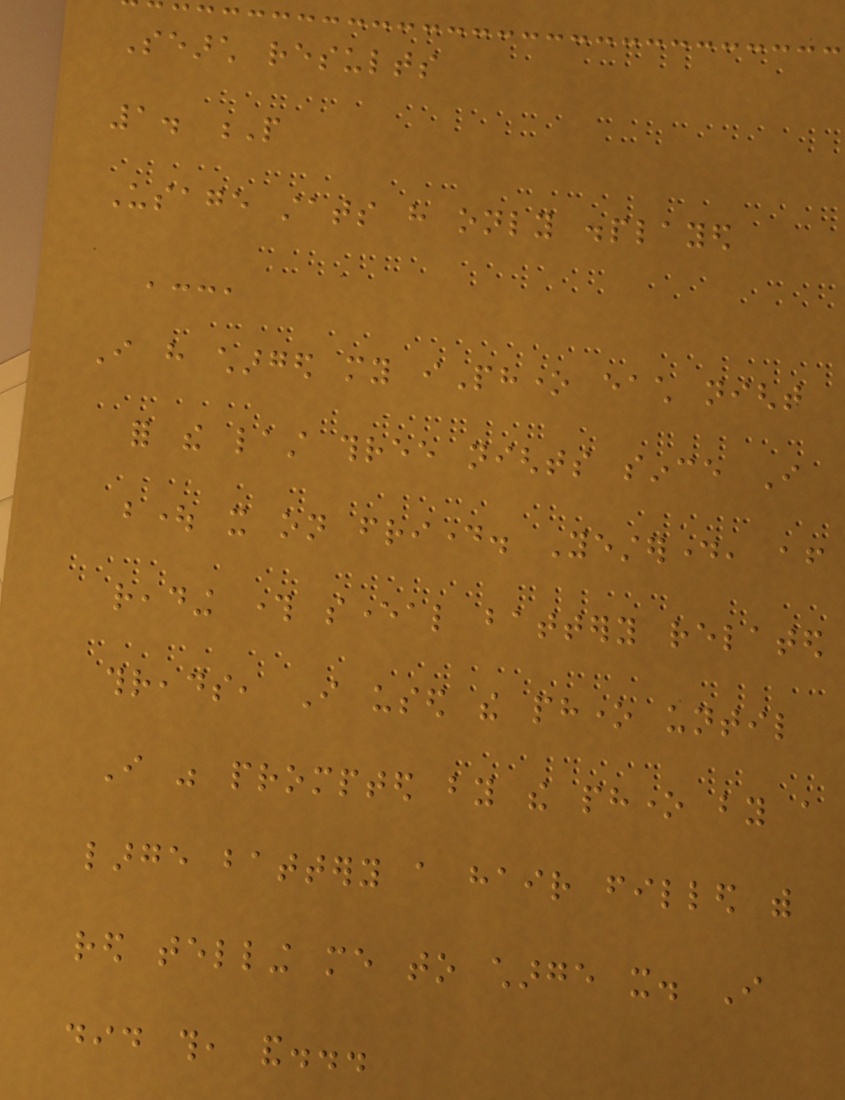Search results
1. P
Usage stats have only displayed
'--'
I have charged my iPhone each night
for the last three nights since I
bought it on friday. Yesterday, after
reading through several battery related
threads, I used the phone until
I was prompted by the phone by a
large battery a hair filled with
red telling me to charge it. I
did this, and...
